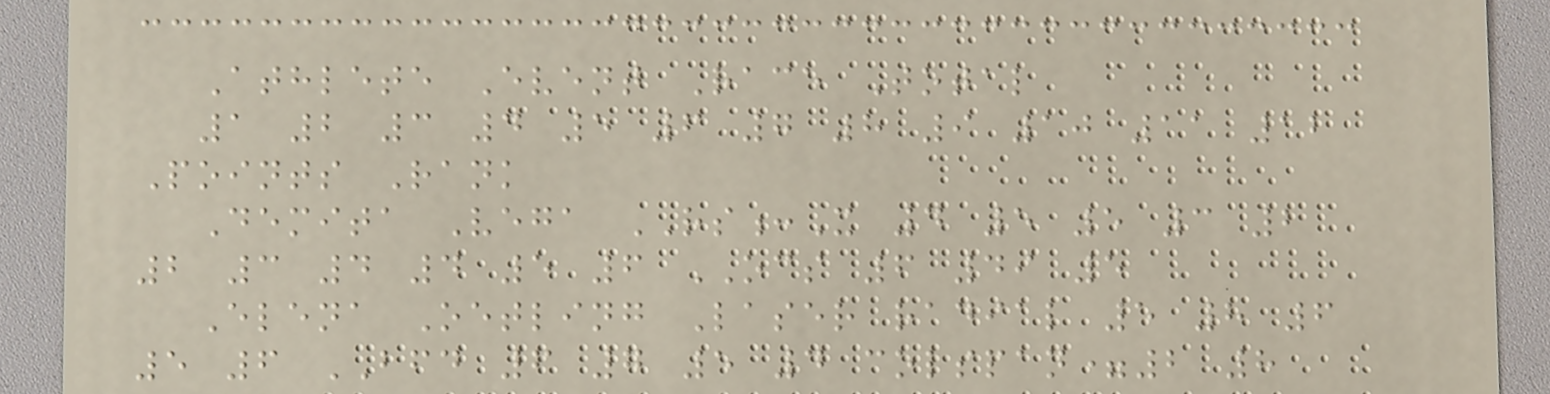Athlete Event Race Total
1 2 3 4 5 6 7 8 9 10 11 12
Points Rank
Demita Vega RS:X 4 5 5 3 2
2 3 4 4 5 6 OCS 6 49 5
Elena Oetling Laser radial 5 8 6
5 6 BFD 6 7 5 4 colspan=2 8
